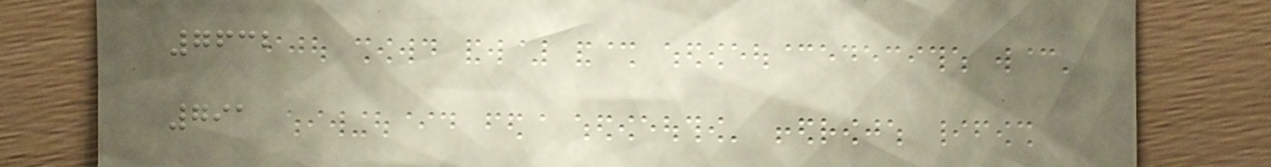7632
791
